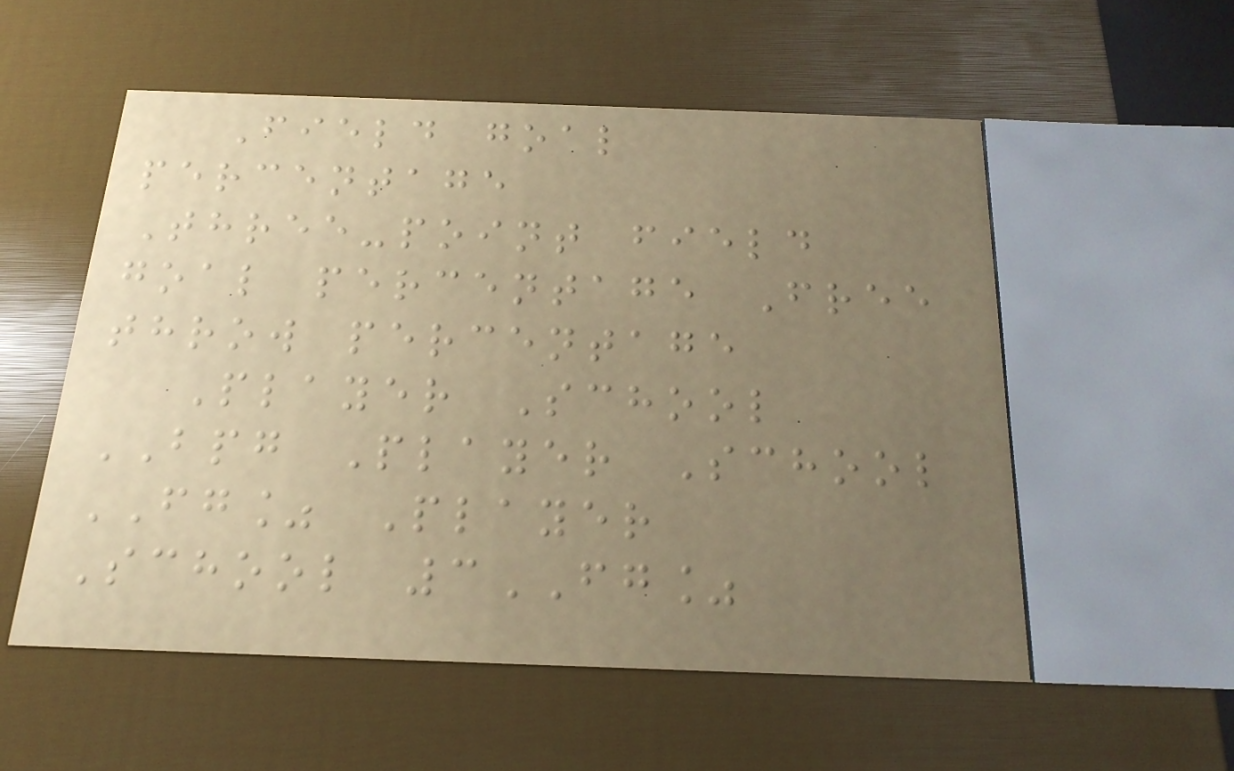Field goal
percentage
Three-point field
goal percentage Free
throw percentage
Player School
BPG Player School
FG% Player
School 3FG%
